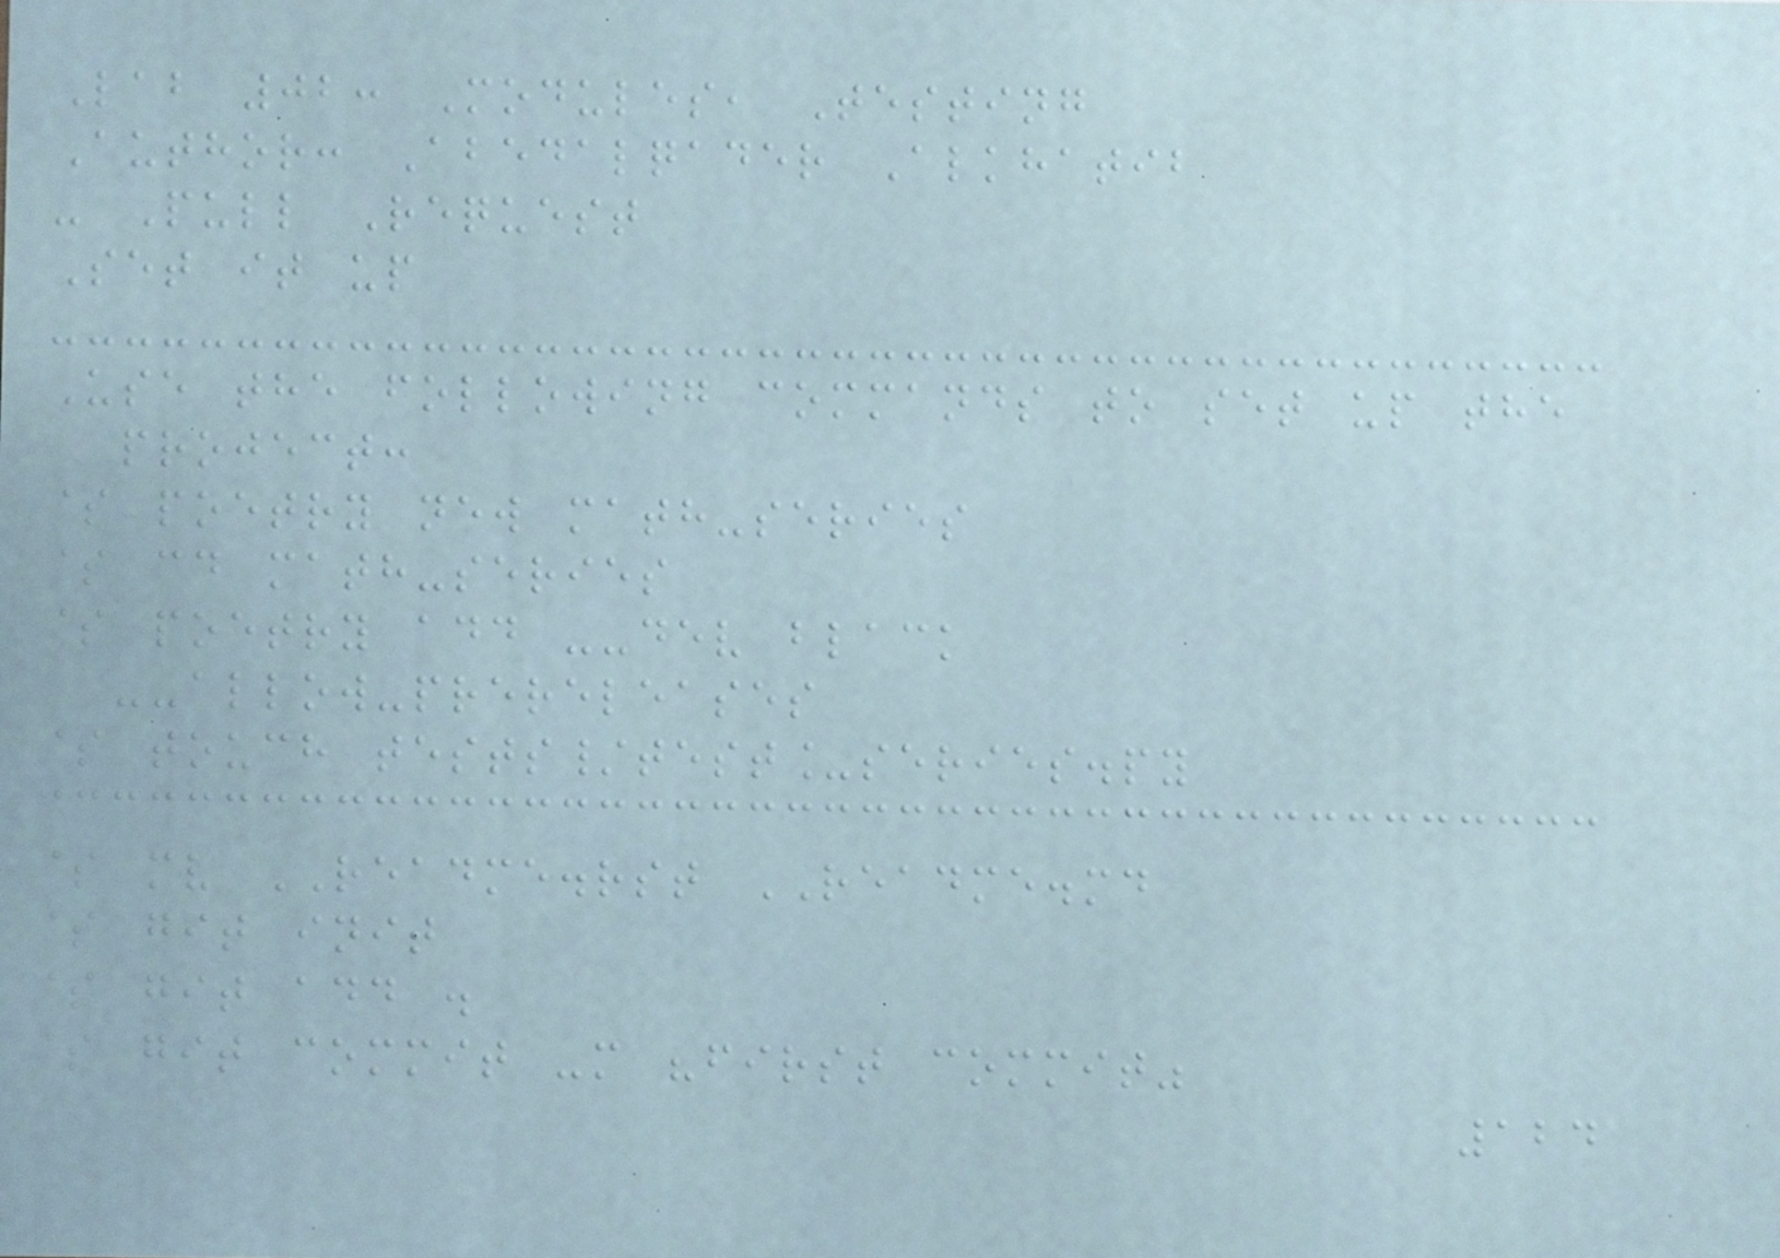Lab 02: Modules, Testing
Author: Abedalqader Alkhatib
- Pull Request
Set it up
Use the following commands to set up the
project:
$ poetry new math-series
$ cd math-series
$ poetry add --dev black
--allow-prereleases
$ touch tests/test_series.py
$ mv README.rst README.md
$ git init
$ git add .
$ git commit -m "first commit"
124
